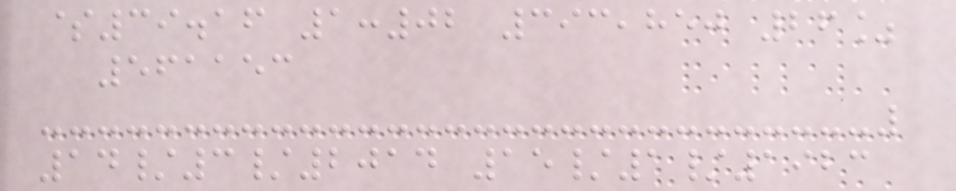$39.16 1:02 393,850 26%
561153
14/3/2014 15/1/1923
